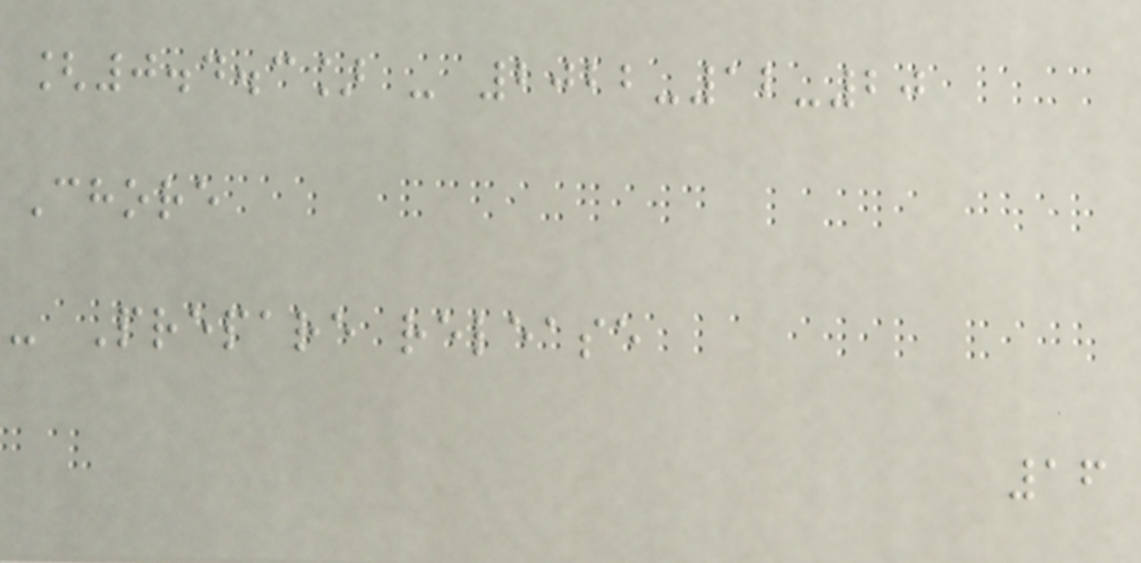[0.4.3] - 2022-12-20
Chore
- Prepare release
16
